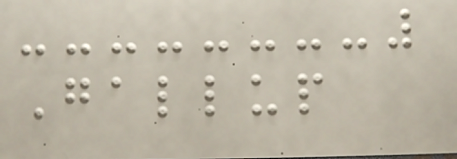Gallup
